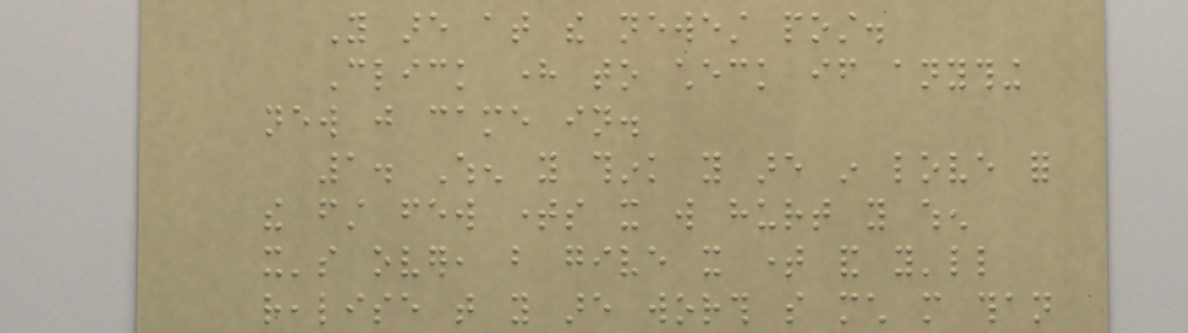You are at the newest post.
Click here to check if anything
new just came in.
1. When you think you are in love for
the first few times it will hurt you when
it's over, but give it time and you'll
realise that you are worth so much more than
